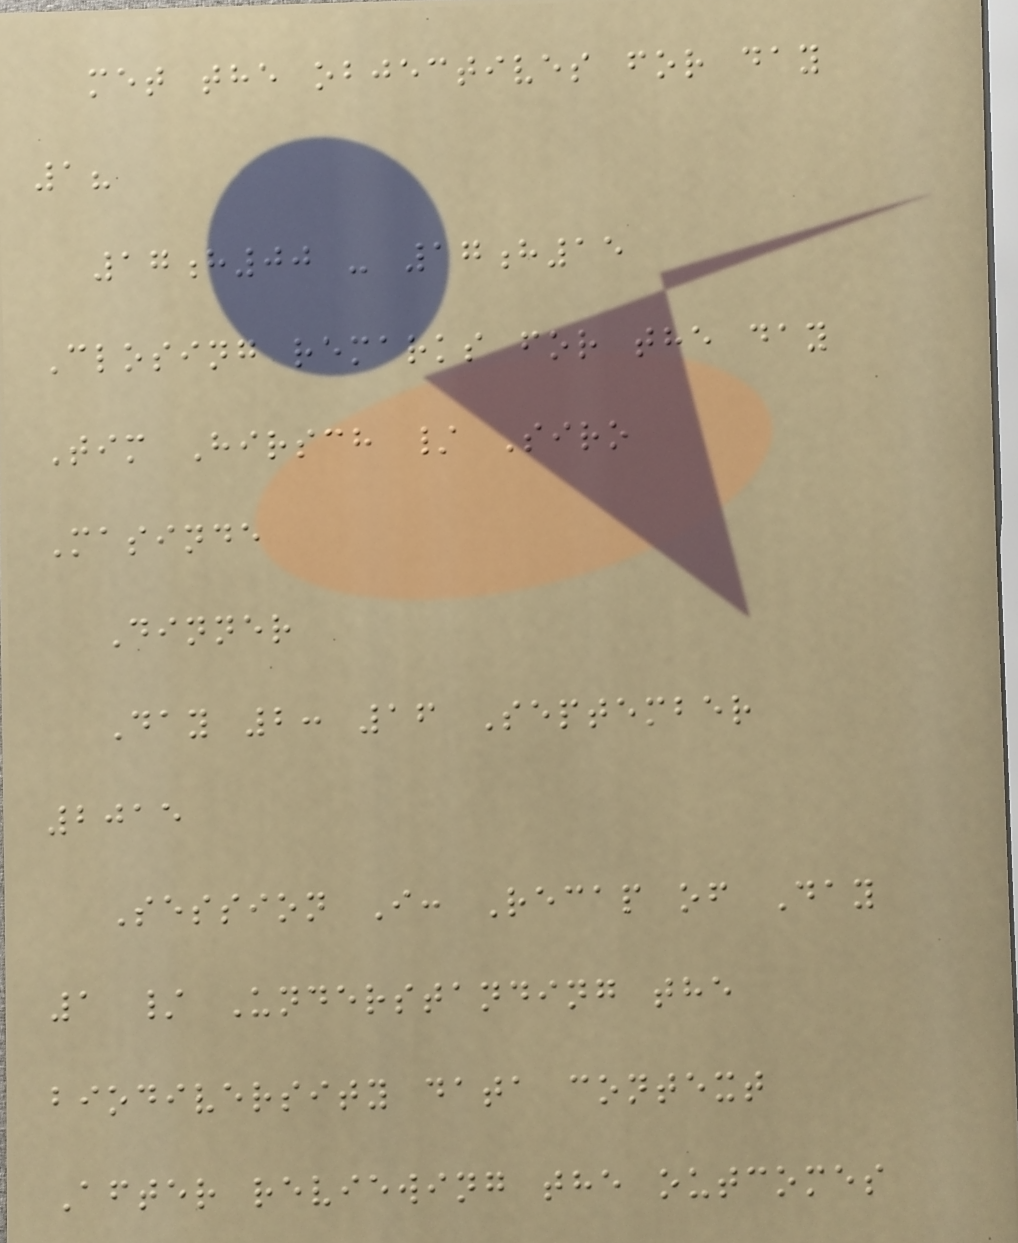met the objectives for day
1?
17h00 - 17h15
Closing remarks for the day
Tim Hirsch / Siro
Masinde
Dinner
Day 2: 16 September
2015
Session I: Recap of Day
1 / Understanding the
biodiversity data context
After reviewing the outcomes
